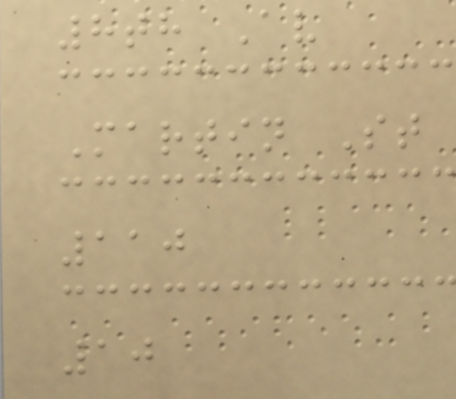8th Av
Martin St
110
10
